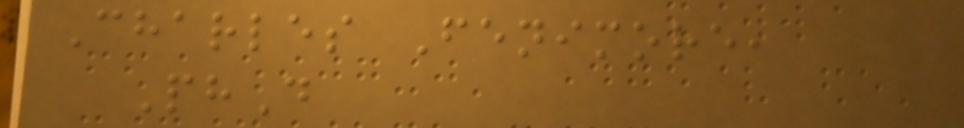Charles Fenimore,
PhD
